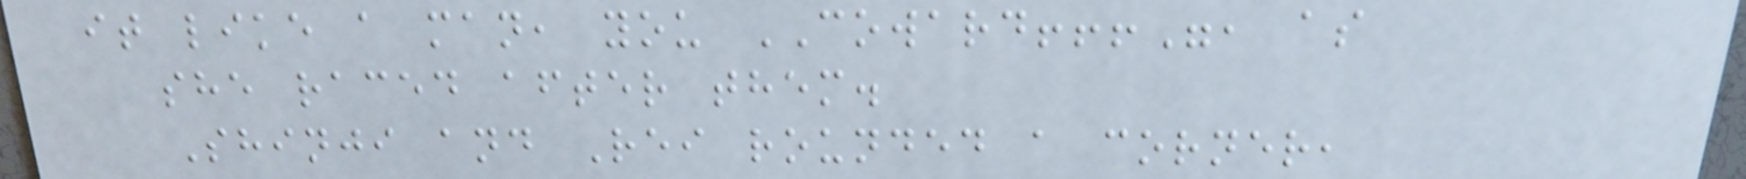it like a man, you COWARD!!!", as
she raced after them.
Shinji and Rei rounded a corner,
